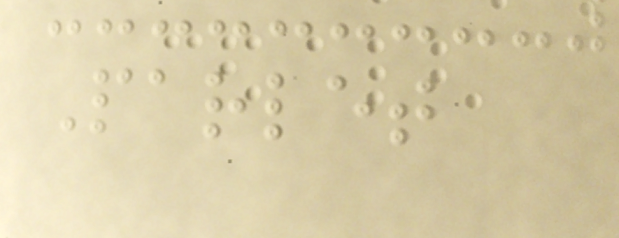Parlet
